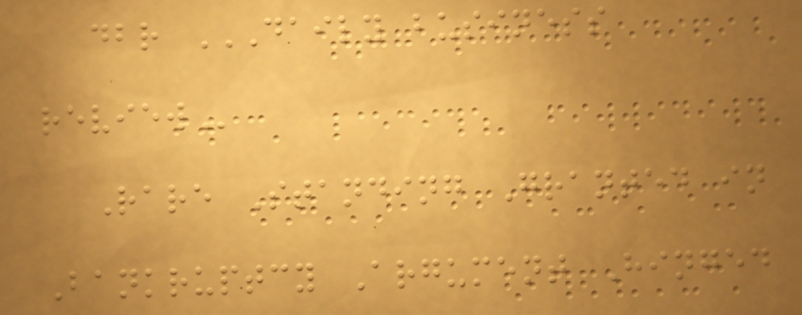dbr DAILY BUSINESS
REVIEW
Rare Standing Granted in
Bankruptcy Argument Hinged
